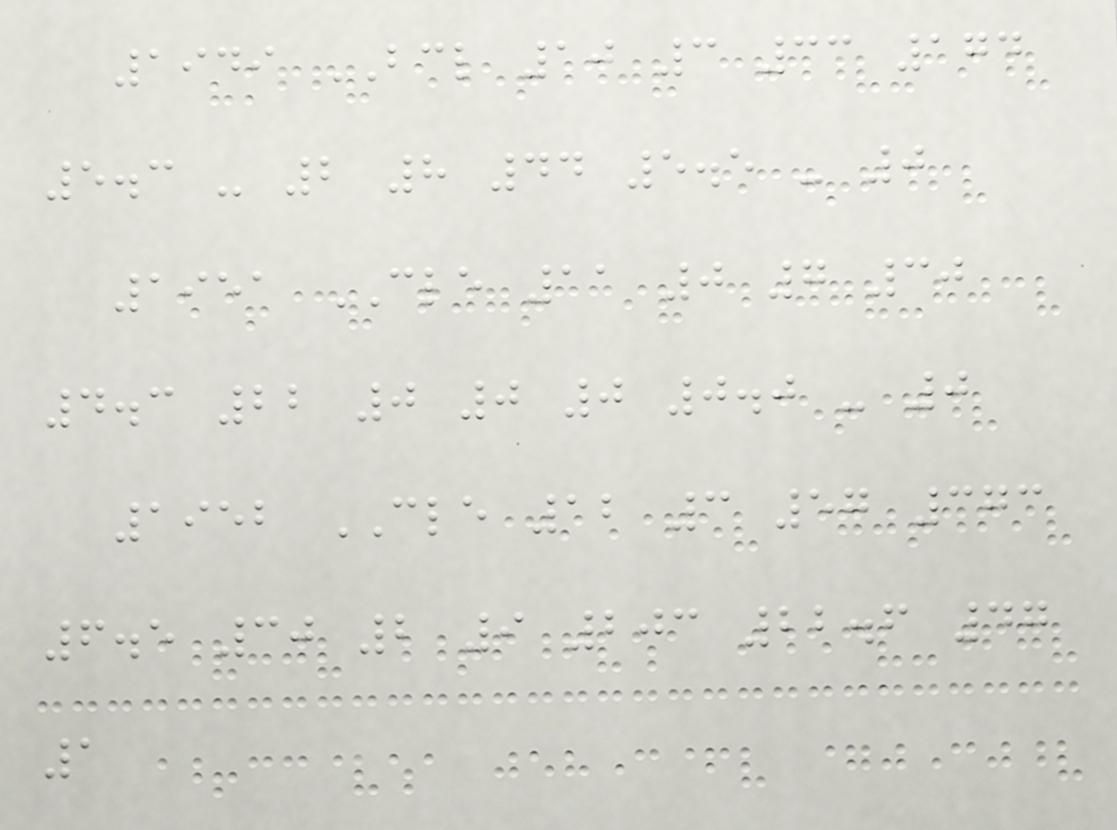1949 BCL 10 3 33 174
5.3 - 2 8 44 5.5 - 0
1951 CLE 11 0 7 30
4.3 22 0 0 0 0.0 - 0
1952 CLE 12 3 57 373
6.5 30 2 9 203 22.6 47
1
